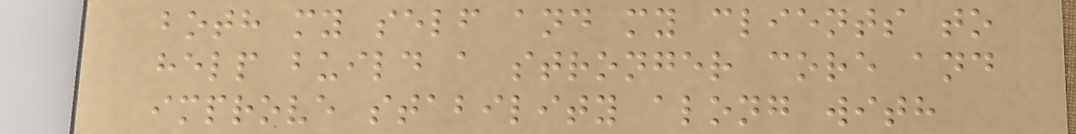both my self and my clients to
help build a stronger core and
improve stability along with
